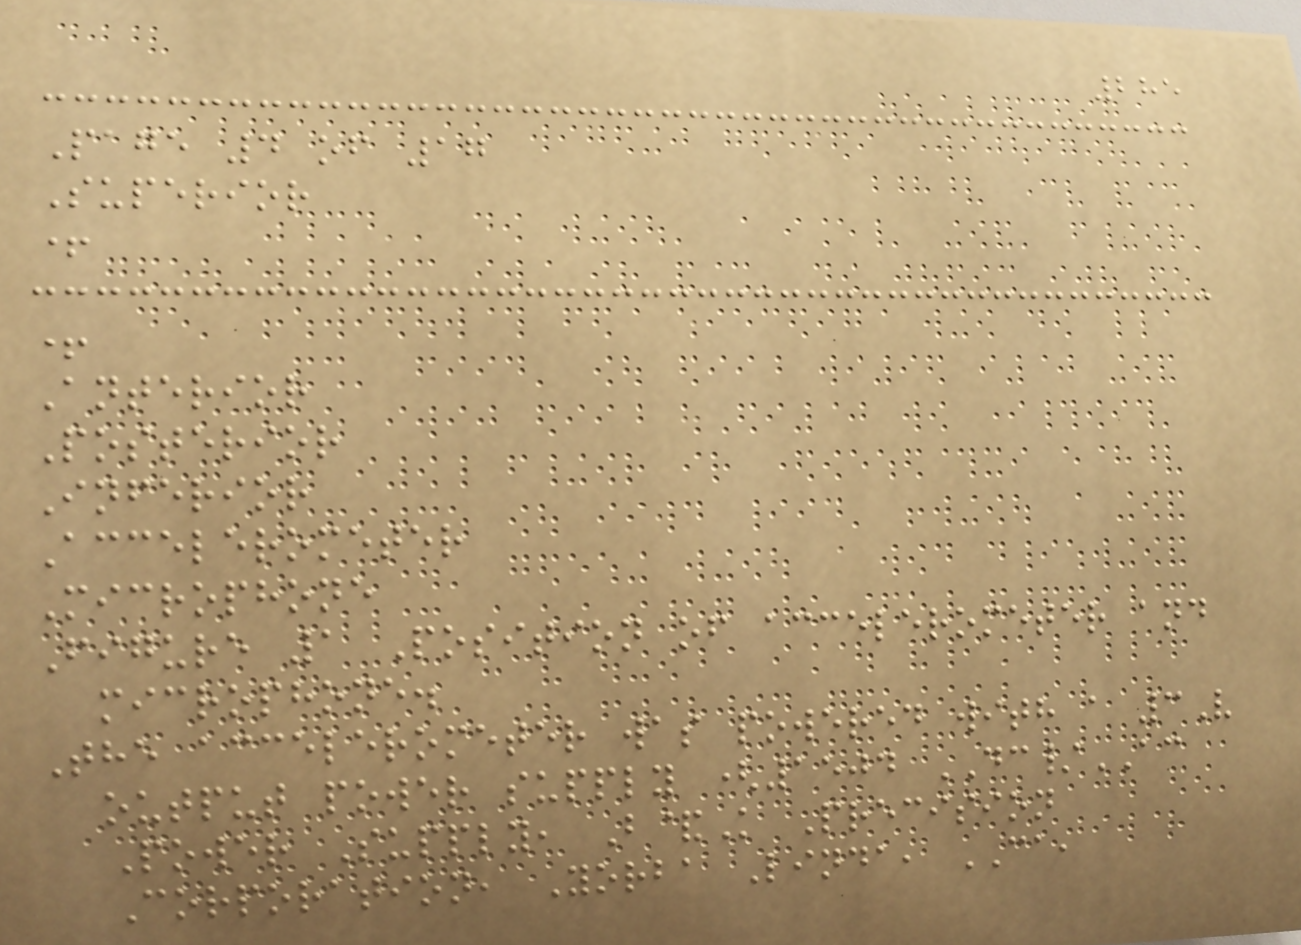285
Page 4 of 17
Superior
+
+
Anterior
Posterior
Inferior
Accelerometer
Microphone
Figure 1 Position of accelerometer and
microphone.
The accelerometer was powered with a 3V
output power supply (1504 DC/AC
Power Supply, B&K Precision
Corporation, Yorba Linda, CA,
